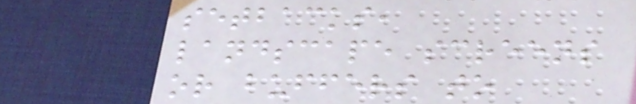setbacks,
landscape screens
or buffers to
